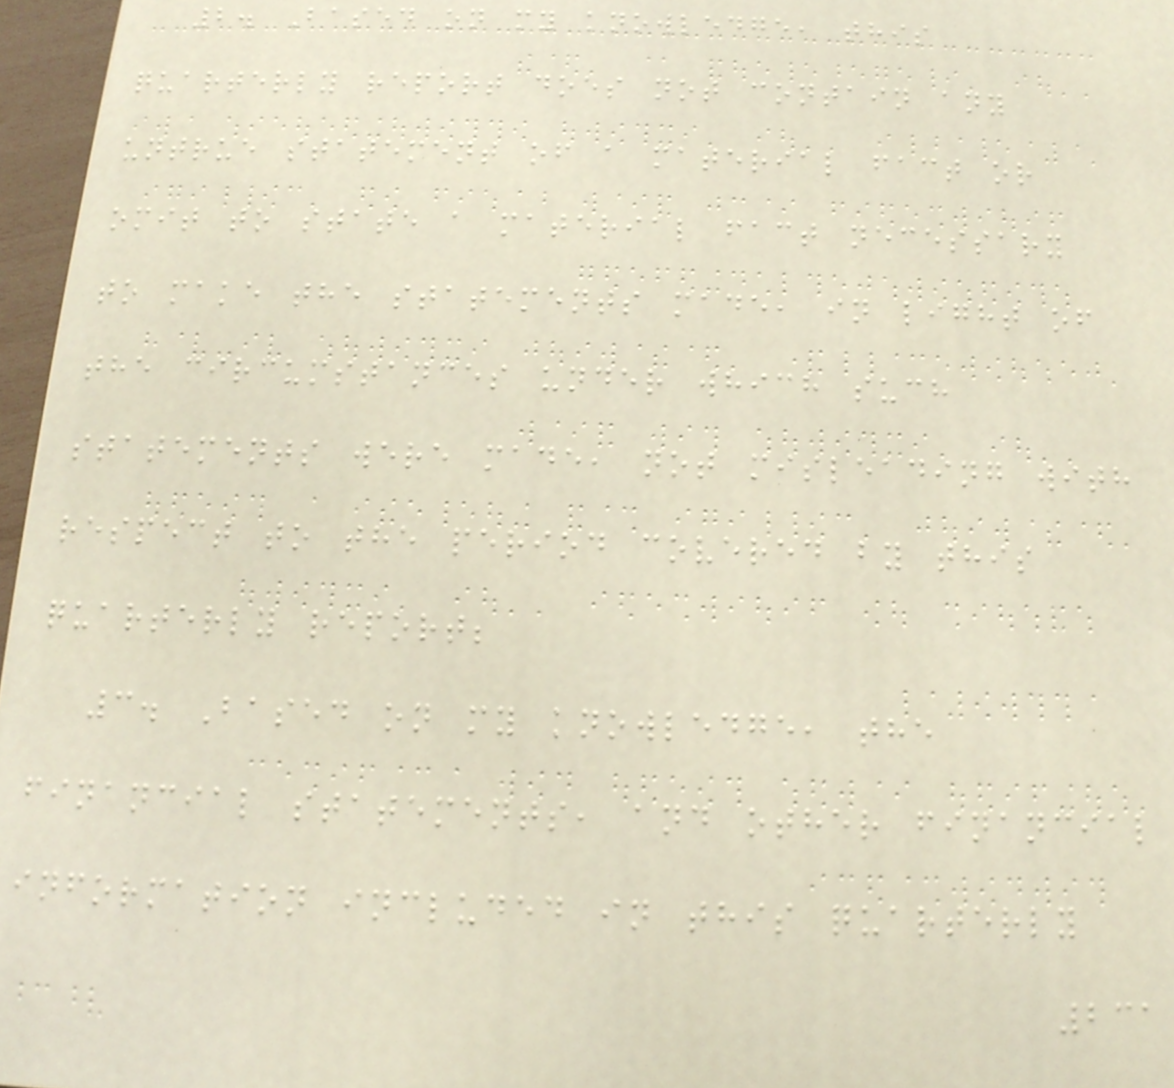2. Based on my knowledge, this
quarterly report does not contain any
untrue statement of a material fact or
omit to state a material fact necessary
to make the statements made, in light of
the circumstances under which such
statements were made, not misleading with
respect to the period covered by this
quarterly report;
3. Based on my knowledge, the
financial statements, and other financial
information included in this quarterly
231
